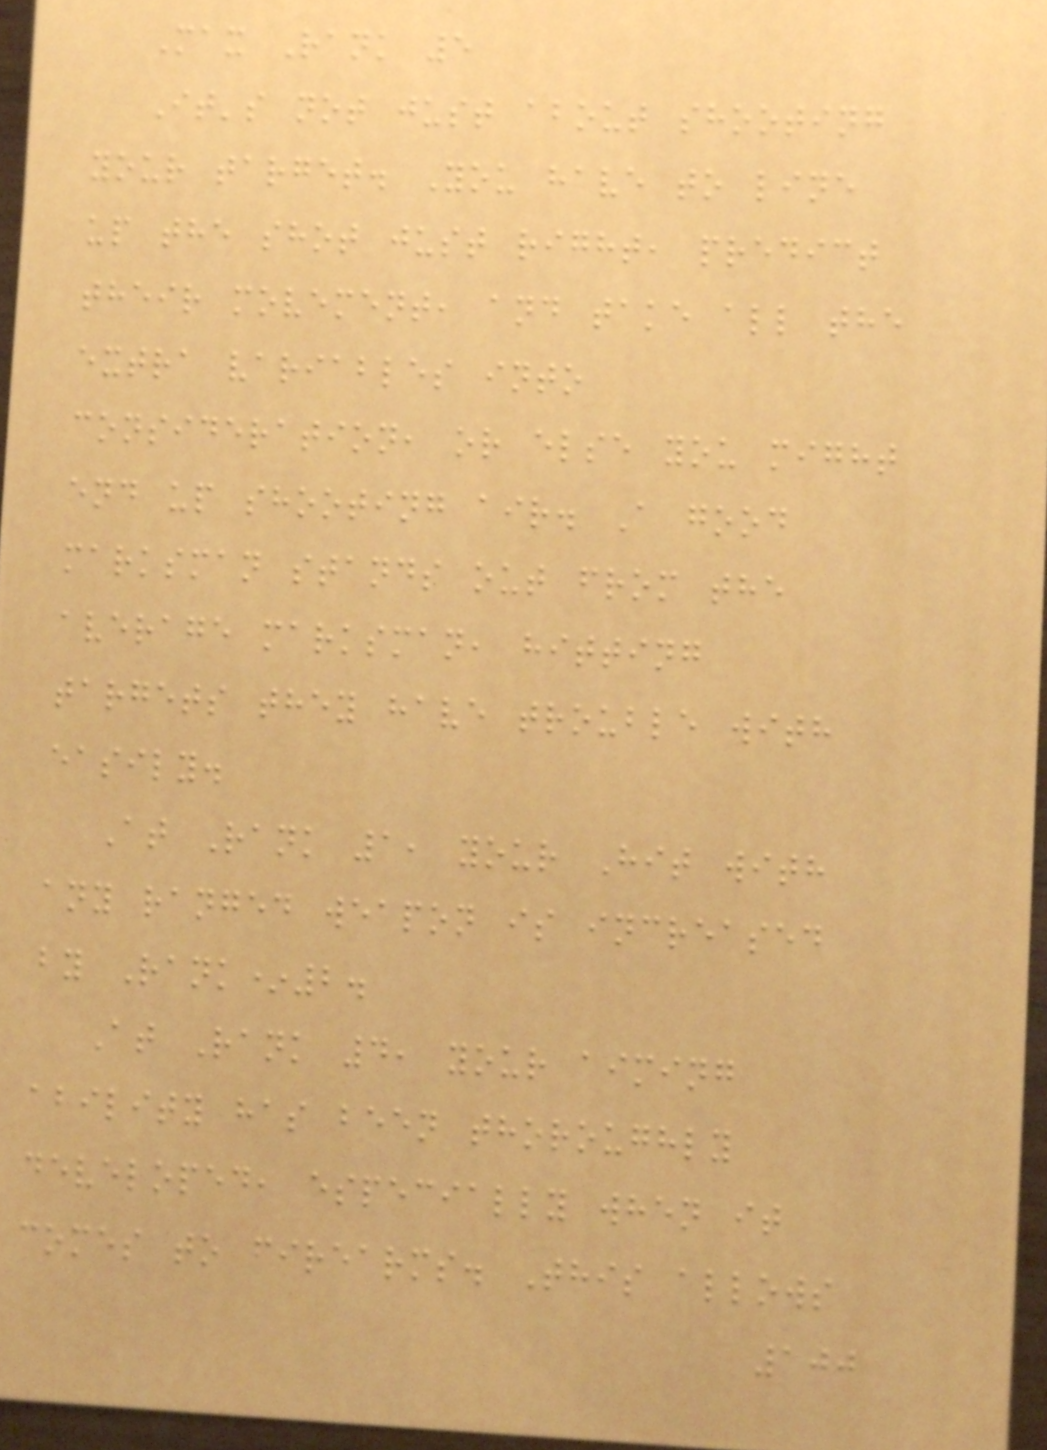Max Rank 5
It's not just about shooting
your target. You have to line
up the shot just right, predict
their movement, and take all the
extra variables into
consideration, or else you might
end up shooting air. A good
marksman stands out from the
average marksman, hitting
targets they have trouble with
easily.
At Rank 1, your Hit with
any ranged weapon is increased
by Rank*2.
At Rank 4, your aiming
ability has been thoroughly
developed, especially when it
comes to firearms. This allows
100
